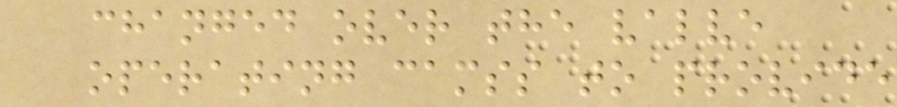changed over the valve
operating camss to provide
